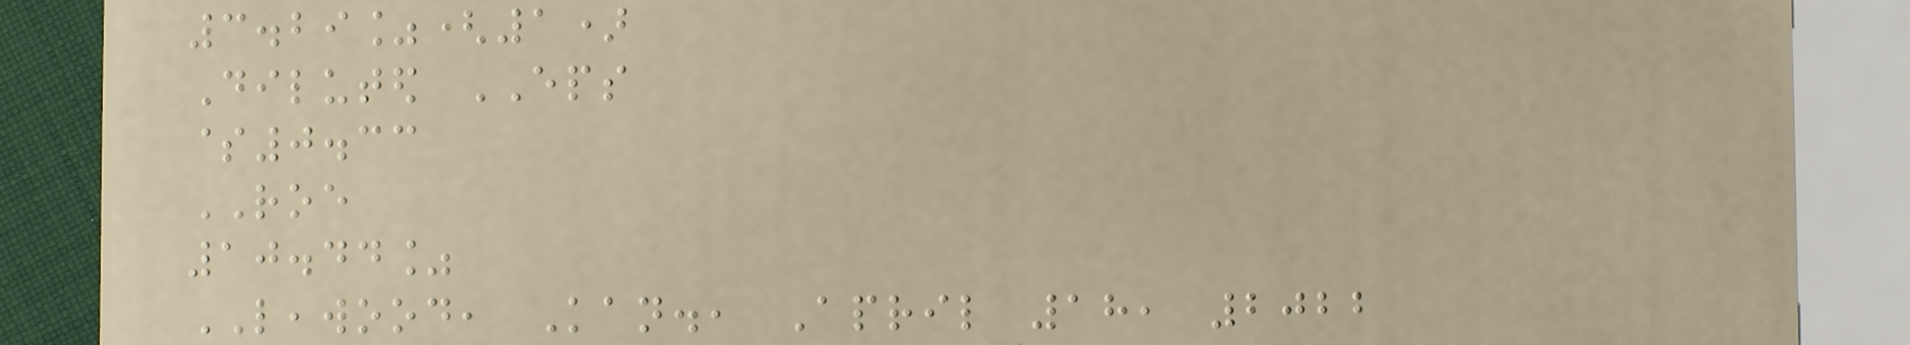3.29%(1)
Diluted EPS
$0.33
ROE
10.44%
LEAWOOD, Kan., April 18, 2022
